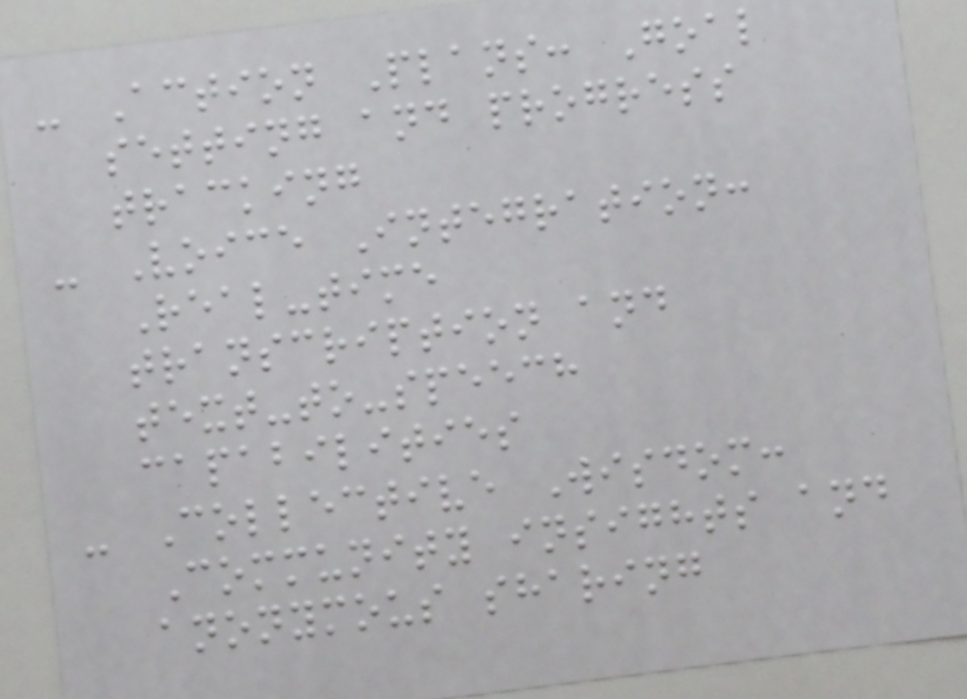- Action Plans: Goal
setting and progress
tracking
- Voice Integration:
Real-time
transcription and
text-to-speech
capabilities
- Collective Wisdom:
Community insights and
anonymous sharing
